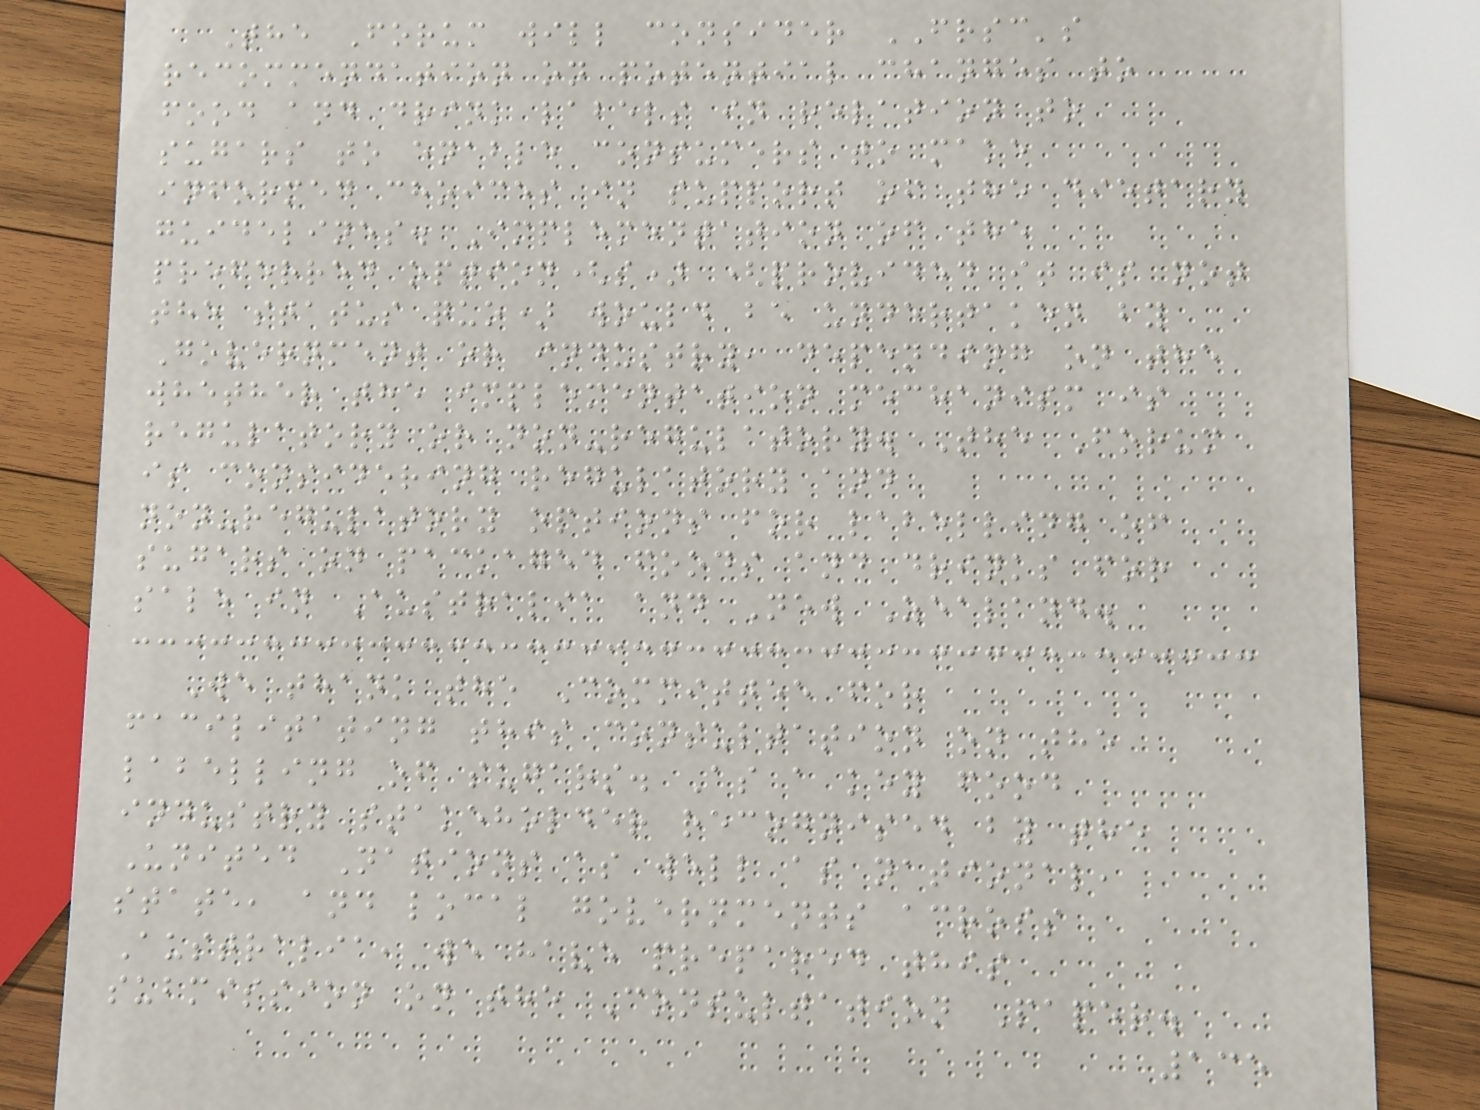The Forum will consider FRSC's
recommendation on potential changes to
food and drink labels in relation to
sugars to enable consumers to make
informed choices in support of the dietary
guidelines. Implementation of the
preferred option(s) (provided it is not
the status quo) would be undertaken by
Government or industry, depending on the
whether the implementation mechanism is
regulatory or non-regulatory. The Forum
is considering regulatory and
non-regulatory options for labelling of
sugars on packaged foods and drinks for
sale in Australia and New Zealand.
We thank the Committee for
facilitating this consultation on the
labelling of sugars. As a key food
industry stakeholder recognised by the
United Nations as well as national,
state, and local governments across
Australia, we have prepared this
submission on the Consultation Paper.
135
